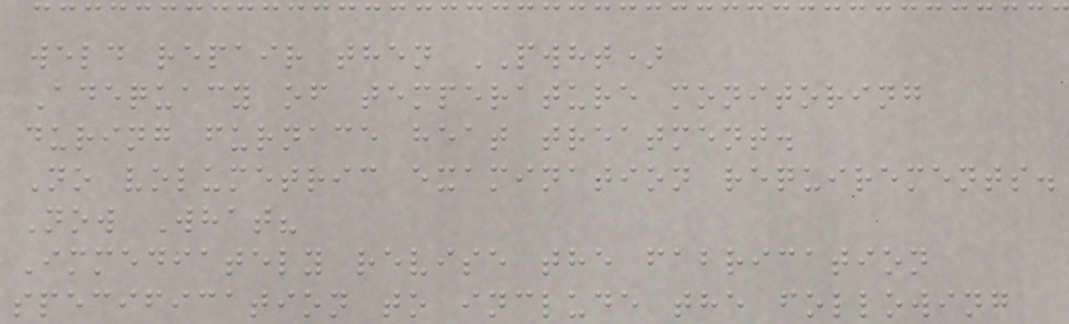weld repair then PWHT)
Adequacy of temperature monitoring
during furnace heat treatment.
No volumetric examination requirements.
Now What?
Immediately revise the fabrication
specification to include the following
